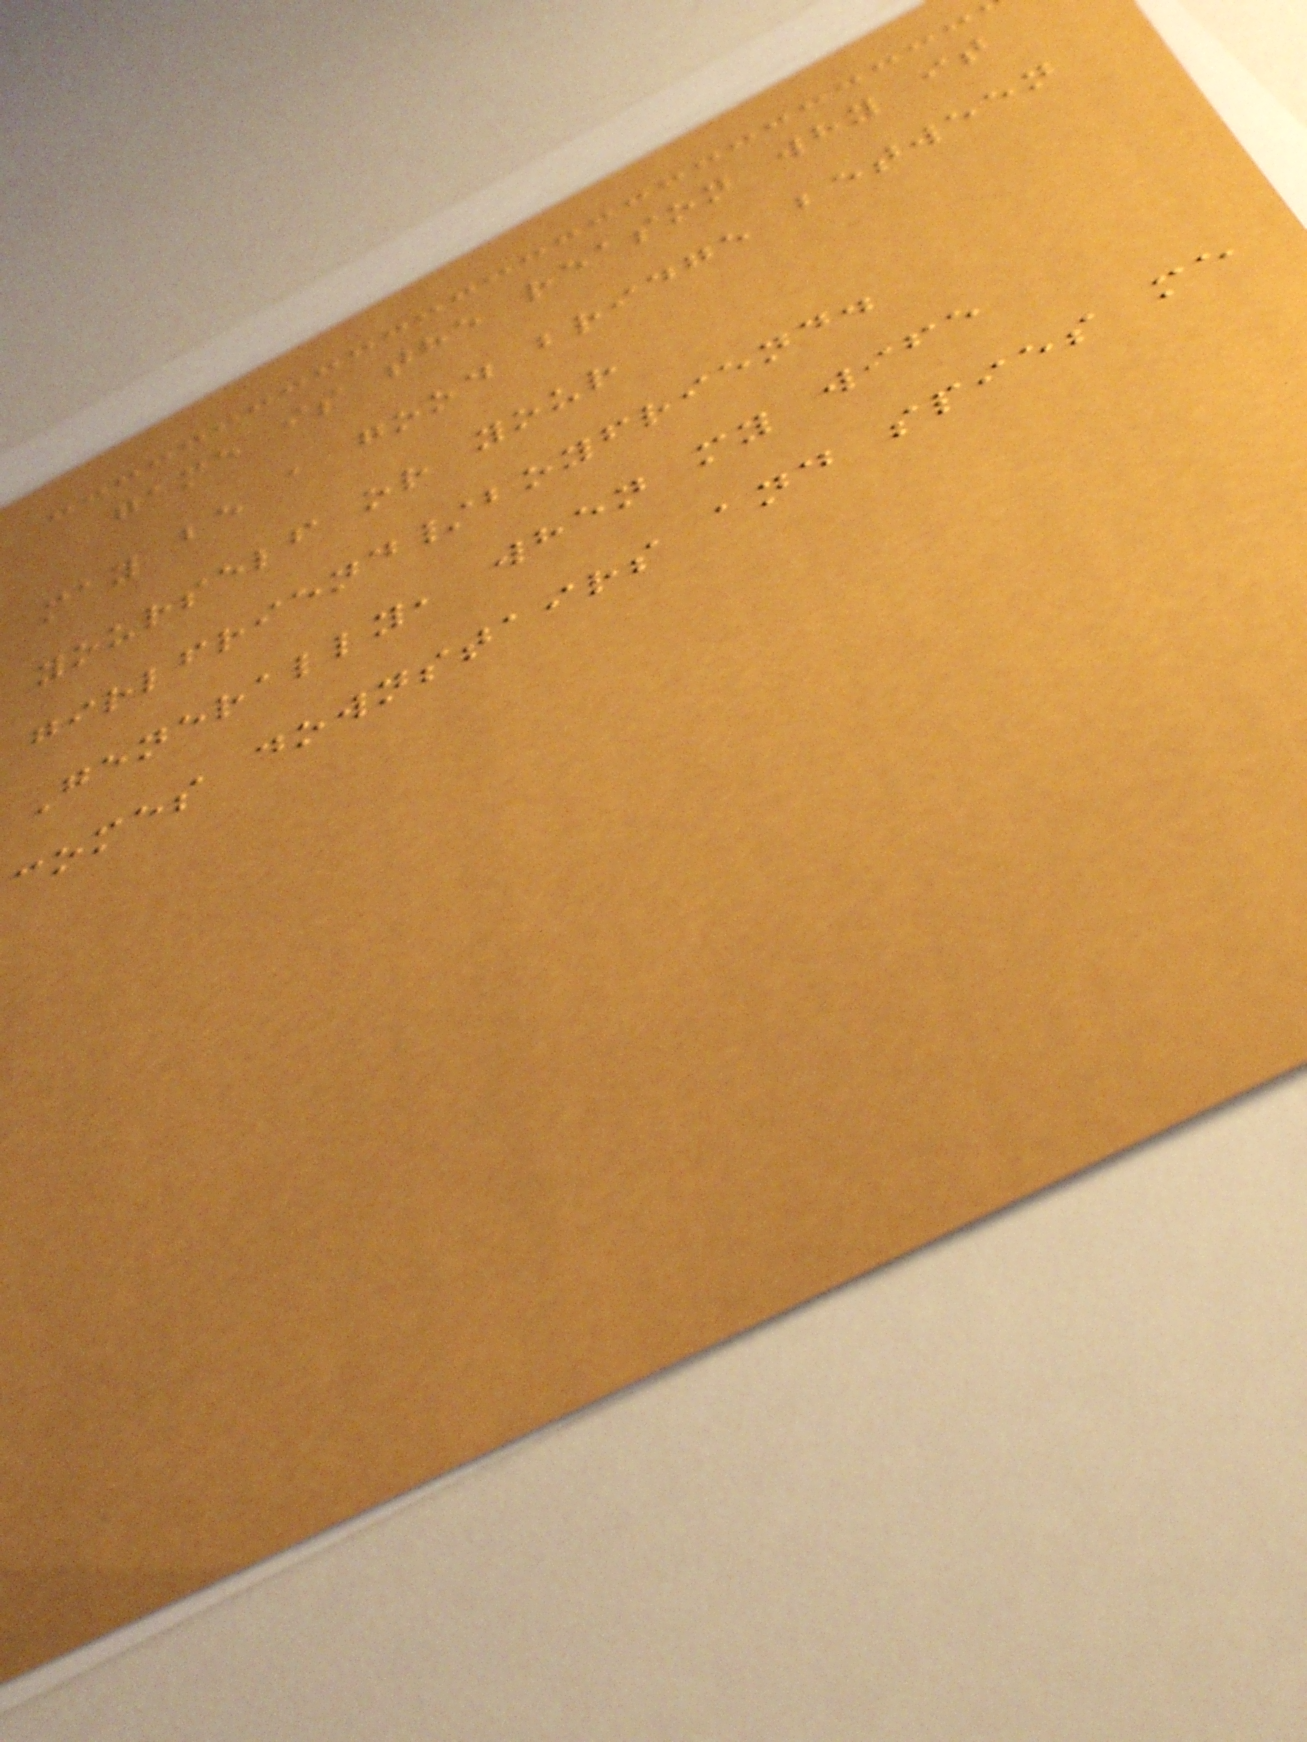game is the reason why it
may be a good bridge between
yourself or your
girlfriend/boyfriend.
Generally, when my wife
comes downstairs and spies me
